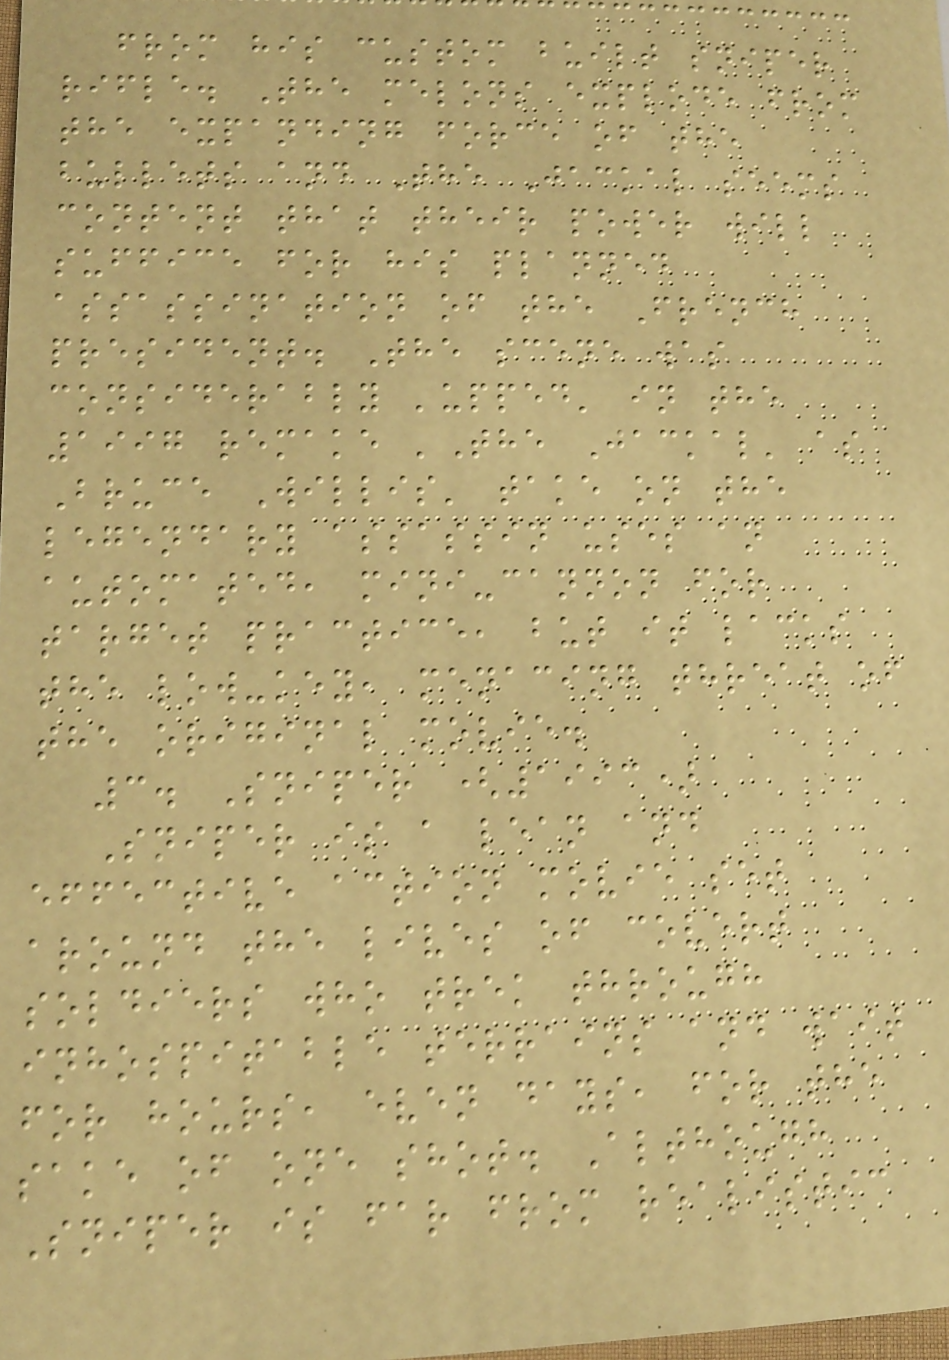from his custom built sniper
rifle. The melons explode from
the expanding force of the
bullets and The Jackal seems
content that their power will
suffice for his planned
assassination of the French
president. The scene was
considerably 'upped' in the
1997 remake 'The Jackal' as
Bruce Willis' take on the
legendary assassin uses an
automated, mini-cannon for
target practice, but it lacks
the low-key, menacing threat of
the original movie.
3. Sniper (1993)
Sniper is a lean and
effective action movie set
around the lives of covert
soldiers who trek through
inhospitable terrains and wait
for hours, even days, for the
sake of one shot. Although
Sniper is far from realistic
